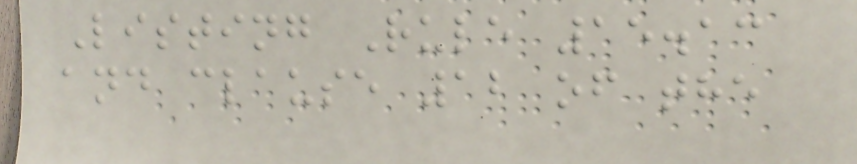Listing Rule 15.13
and clause 12 of the
